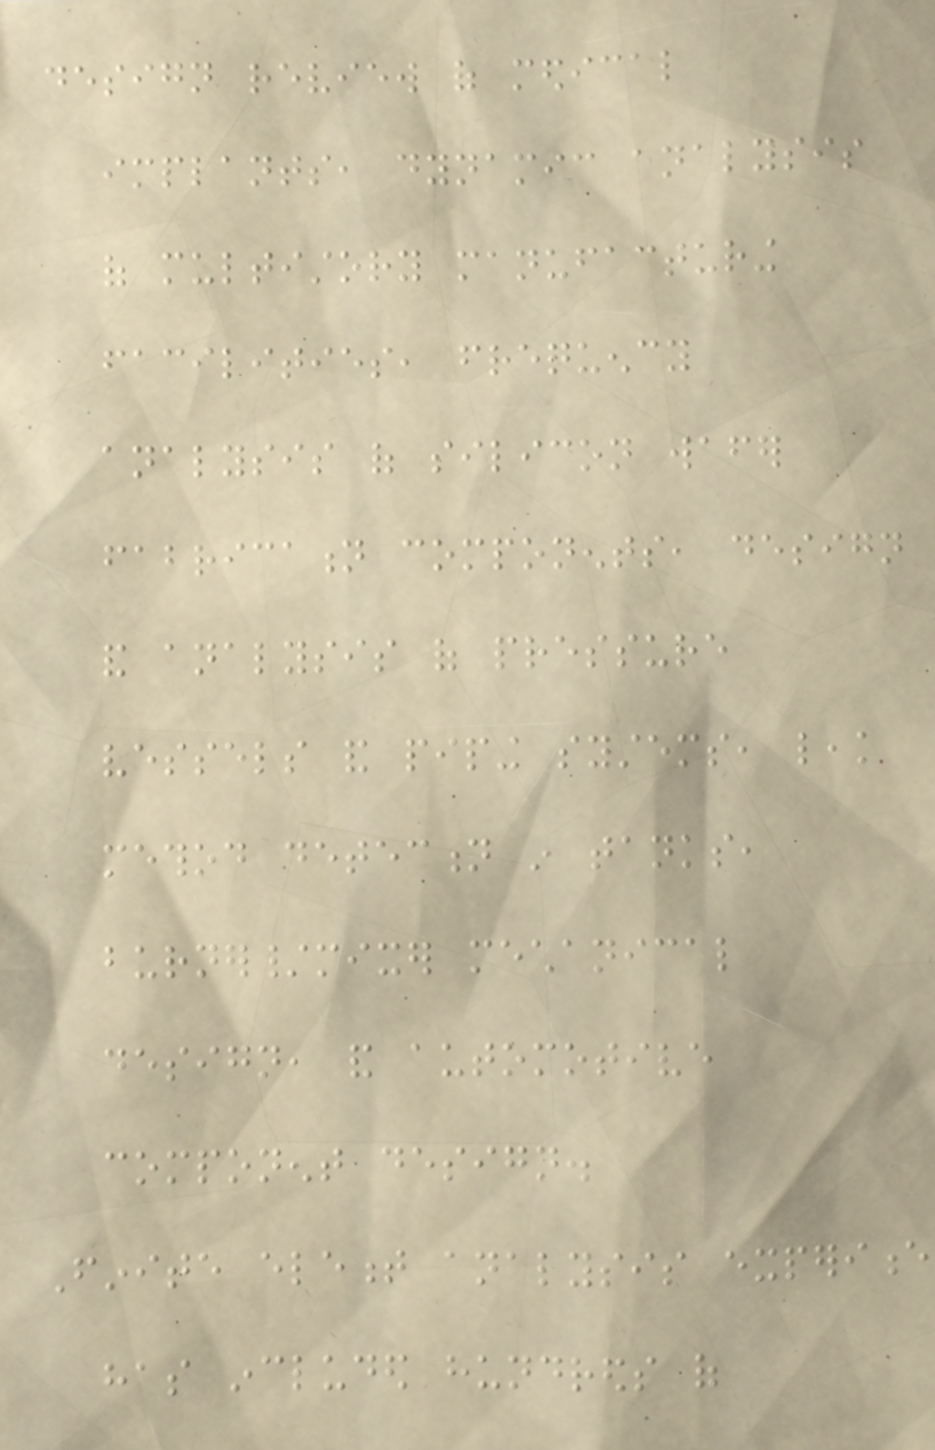design review of medical
implants, dynamic analysis
of multistory manufacturing
facilities, frequency
analysis of silicon wafer
fabrication components, design
and analysis of pressure
vessels and piping systems, leak
method detection in tanks,
burner/mixer mechanical
design, and automotive
component design.
Finite element analysis experience
has included hundreds of
